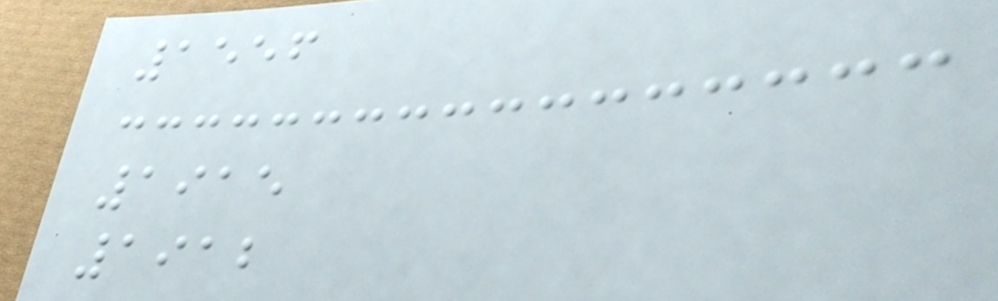1556
1915
1912
